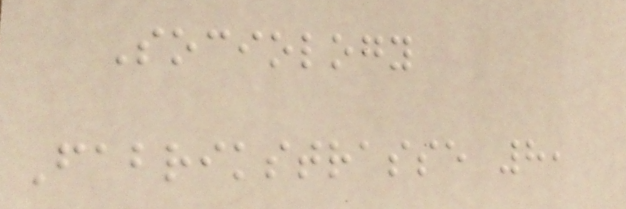Sociology
Fabrikstrasse 8,
